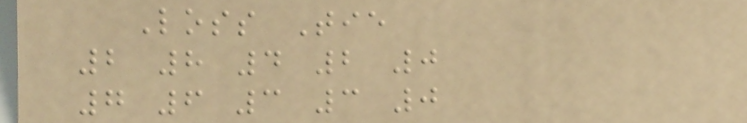Loss Tie
2 8 4 2 0
7 6 3 3 0
